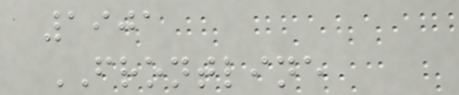1901
FRONTLINE
